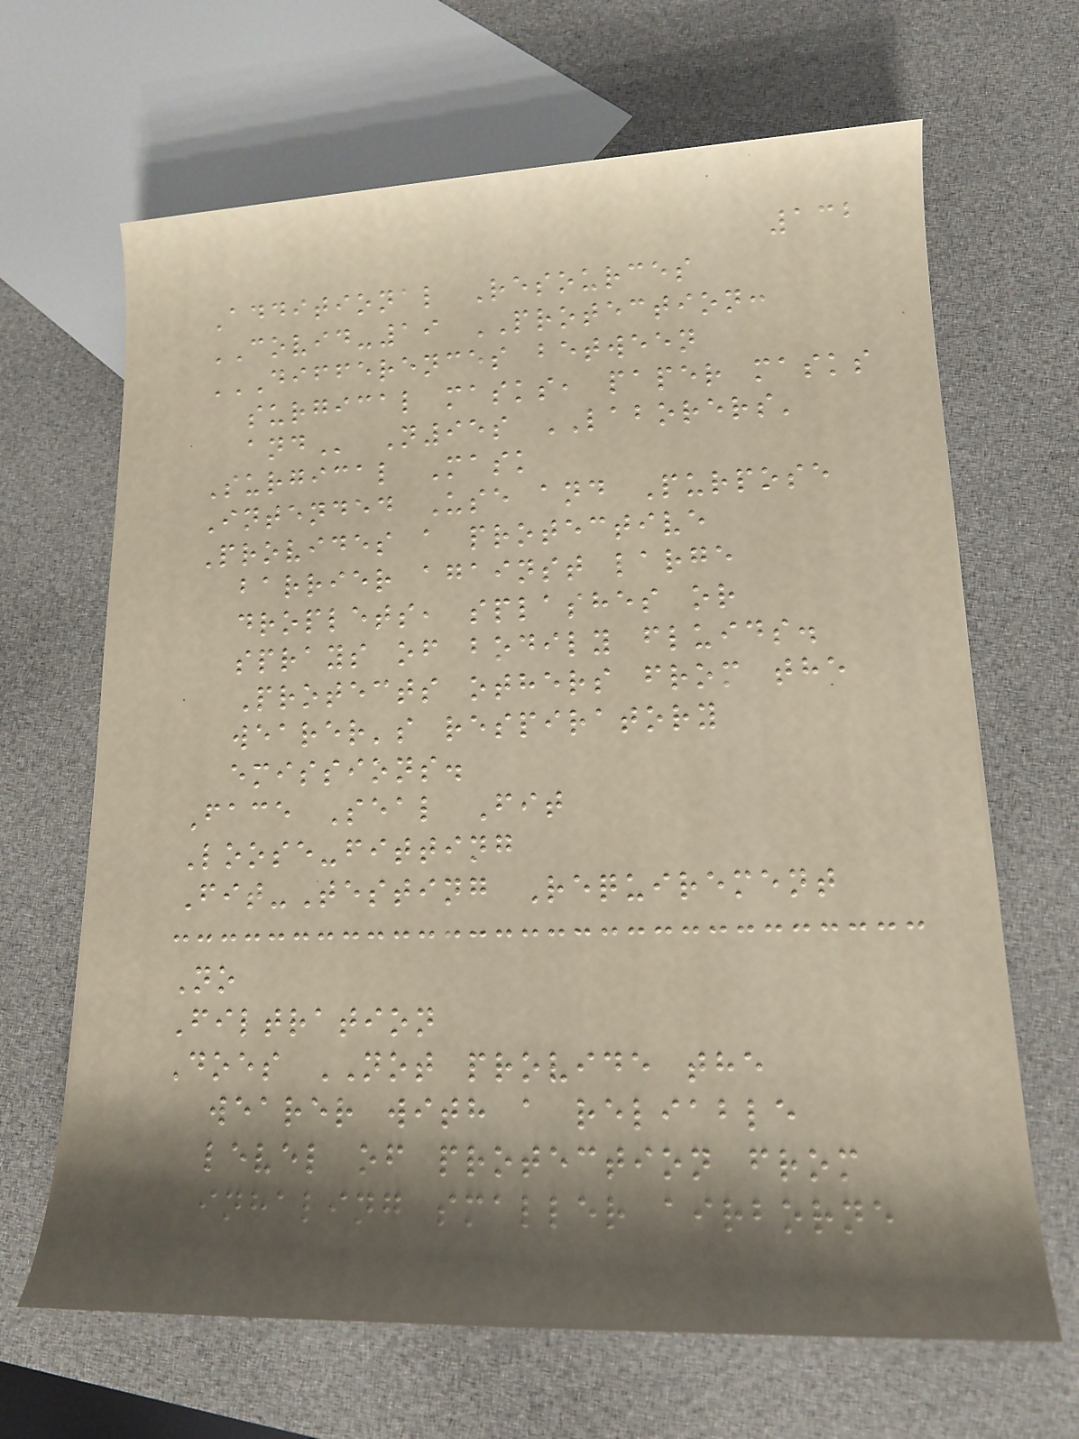132
Additional Resources
COVID-19 PROTECTION:
DIFFERENCES BETWEEN
SURGICAL MASKS, PAPER MASKS
AND N95s LABORERS'
Surgical Mask
Intended Use and Purpose
Provides a protective
barrier against large
droplets, splashes or
sprays of bodily fluids.
Protects others from the
wearer's respiratory
emissions.
Face Seal Fit
Loose-fitting
Fit-Testing Requirement
No
Filtration
Does NOT provide the
wearer with a reliable
level of protection from
inhaling smaller airborne
